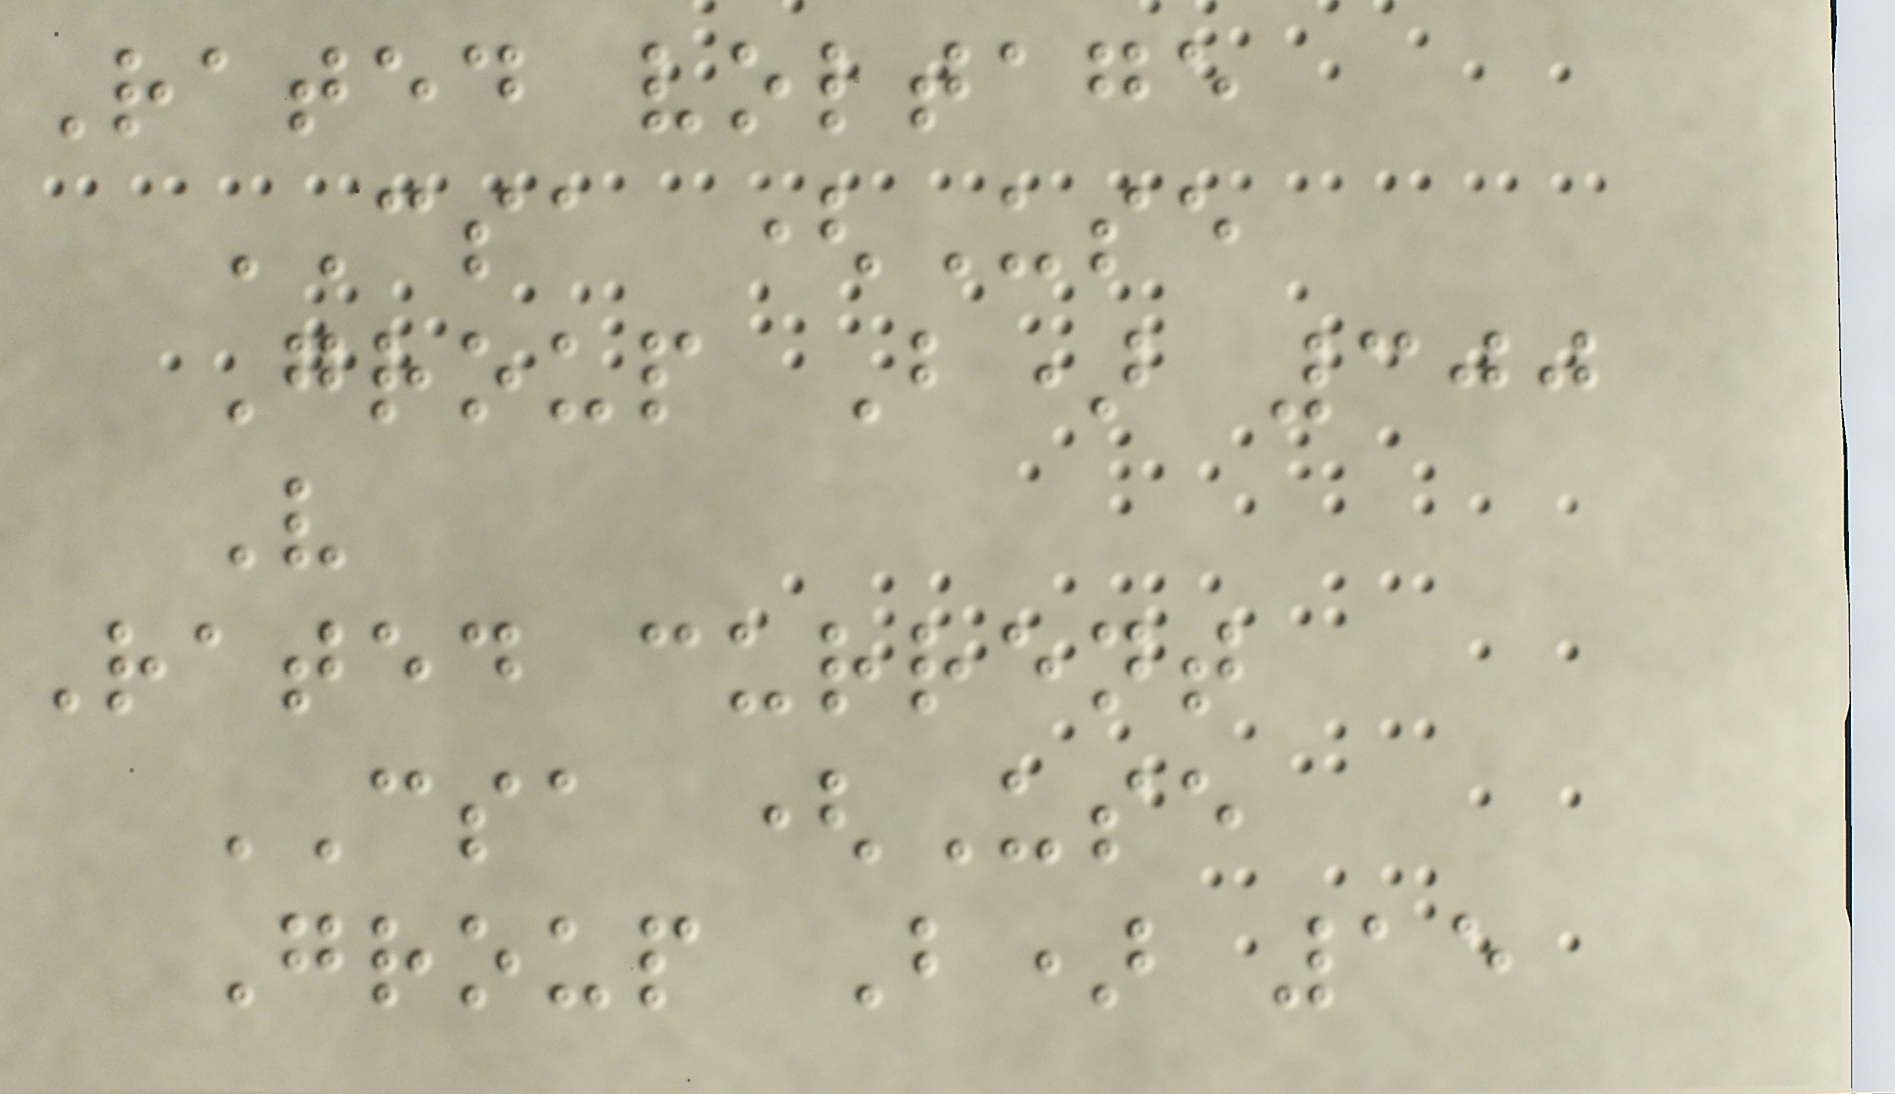Rated voltage
CSA (Use
Group B) 300
V
Rated current
CSA (Use
Group B) 15
